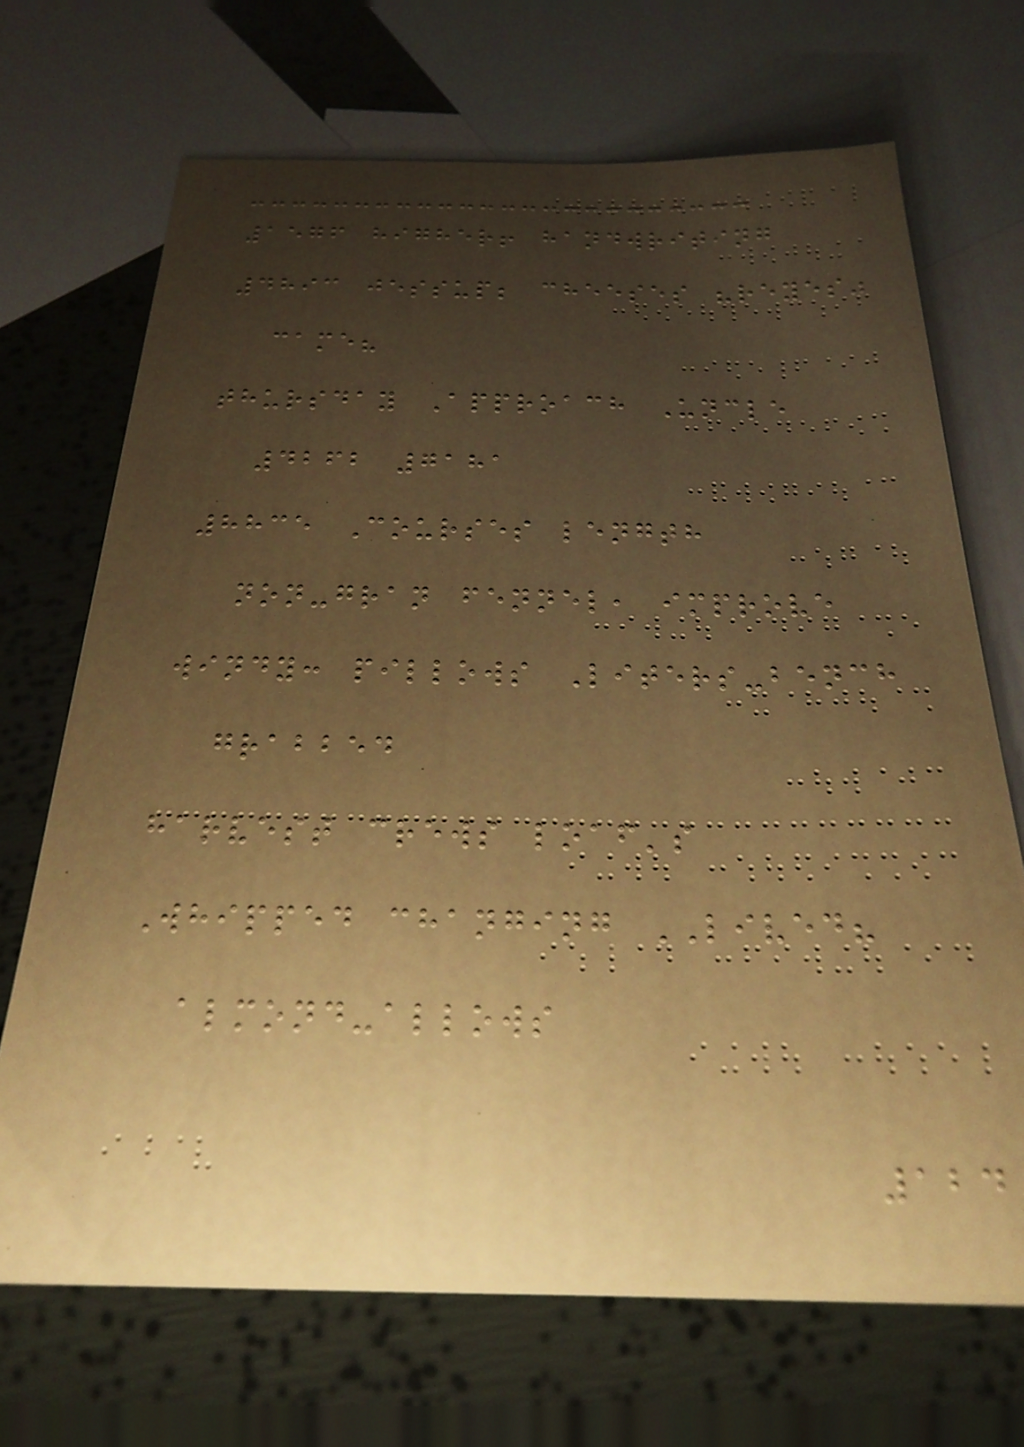1576 higher! handwriting
4893 jessup; cheeses "reyes"
came?
thursday Approach Uncle
4262 7181
8835 Courses length
non-gran fennel, improve
windy: pillows Liters-bench
grabbed
harvest crews loaf's
Whipped changing LIVED?
almond-allows
124
